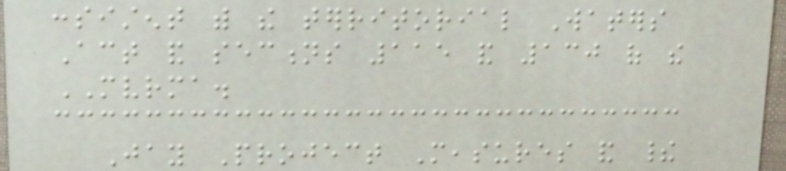consistent with the territorial Waters
Act and sections 115 and 130 of the
MVRMA.
Jay Project Measures and their
